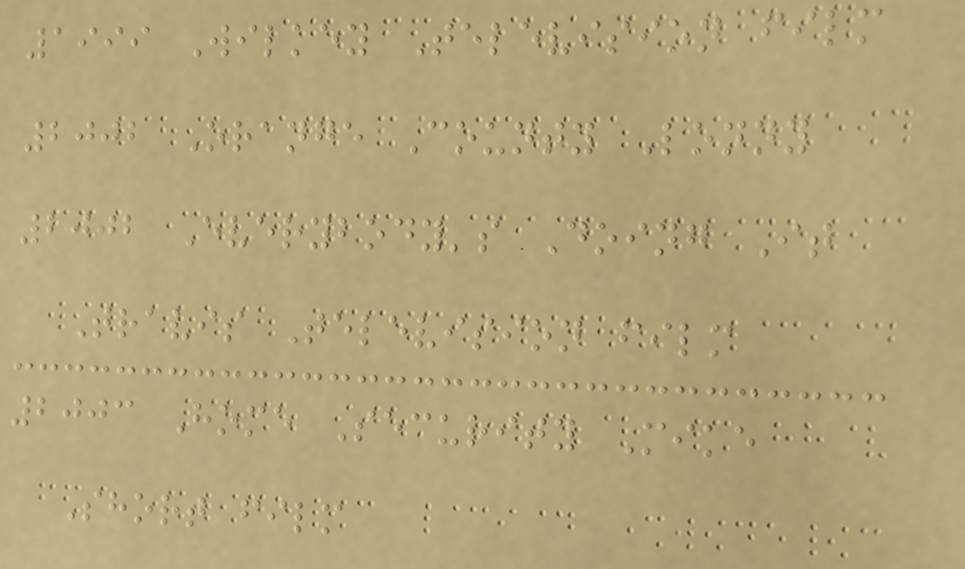1999 Wilkey Television film
2002 Orange County Lonny
2002 Everybody's Doing It
Travis Television film
2003 Home Security Mike
Short film
